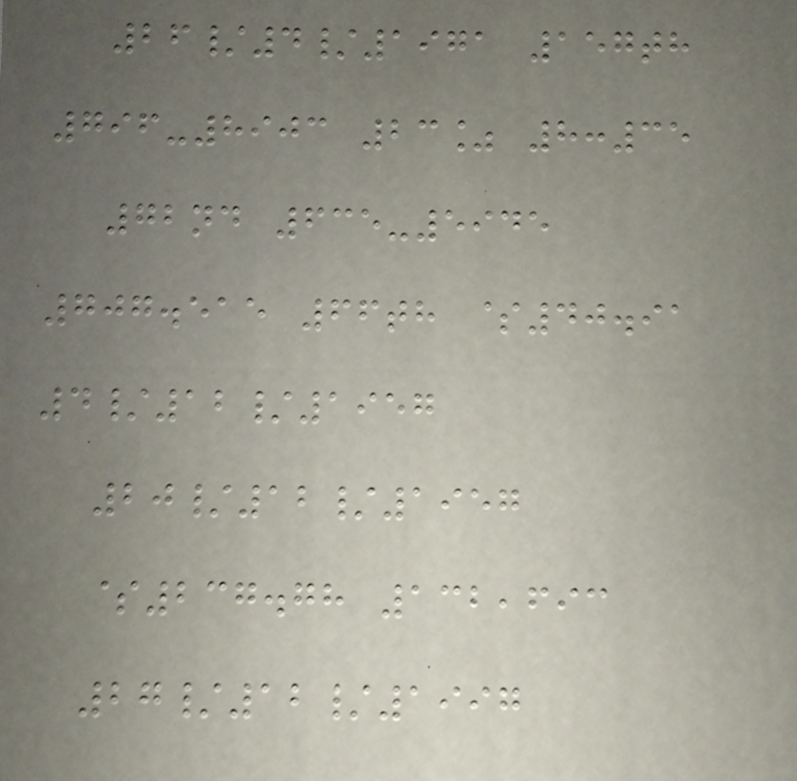26/4/1971 157th
796-8903 23% 8:35
72nd 635-5945
707.515 66th $40.91
4/12/1957
20/12/1957
$237.78 132,693
27/12/1997
